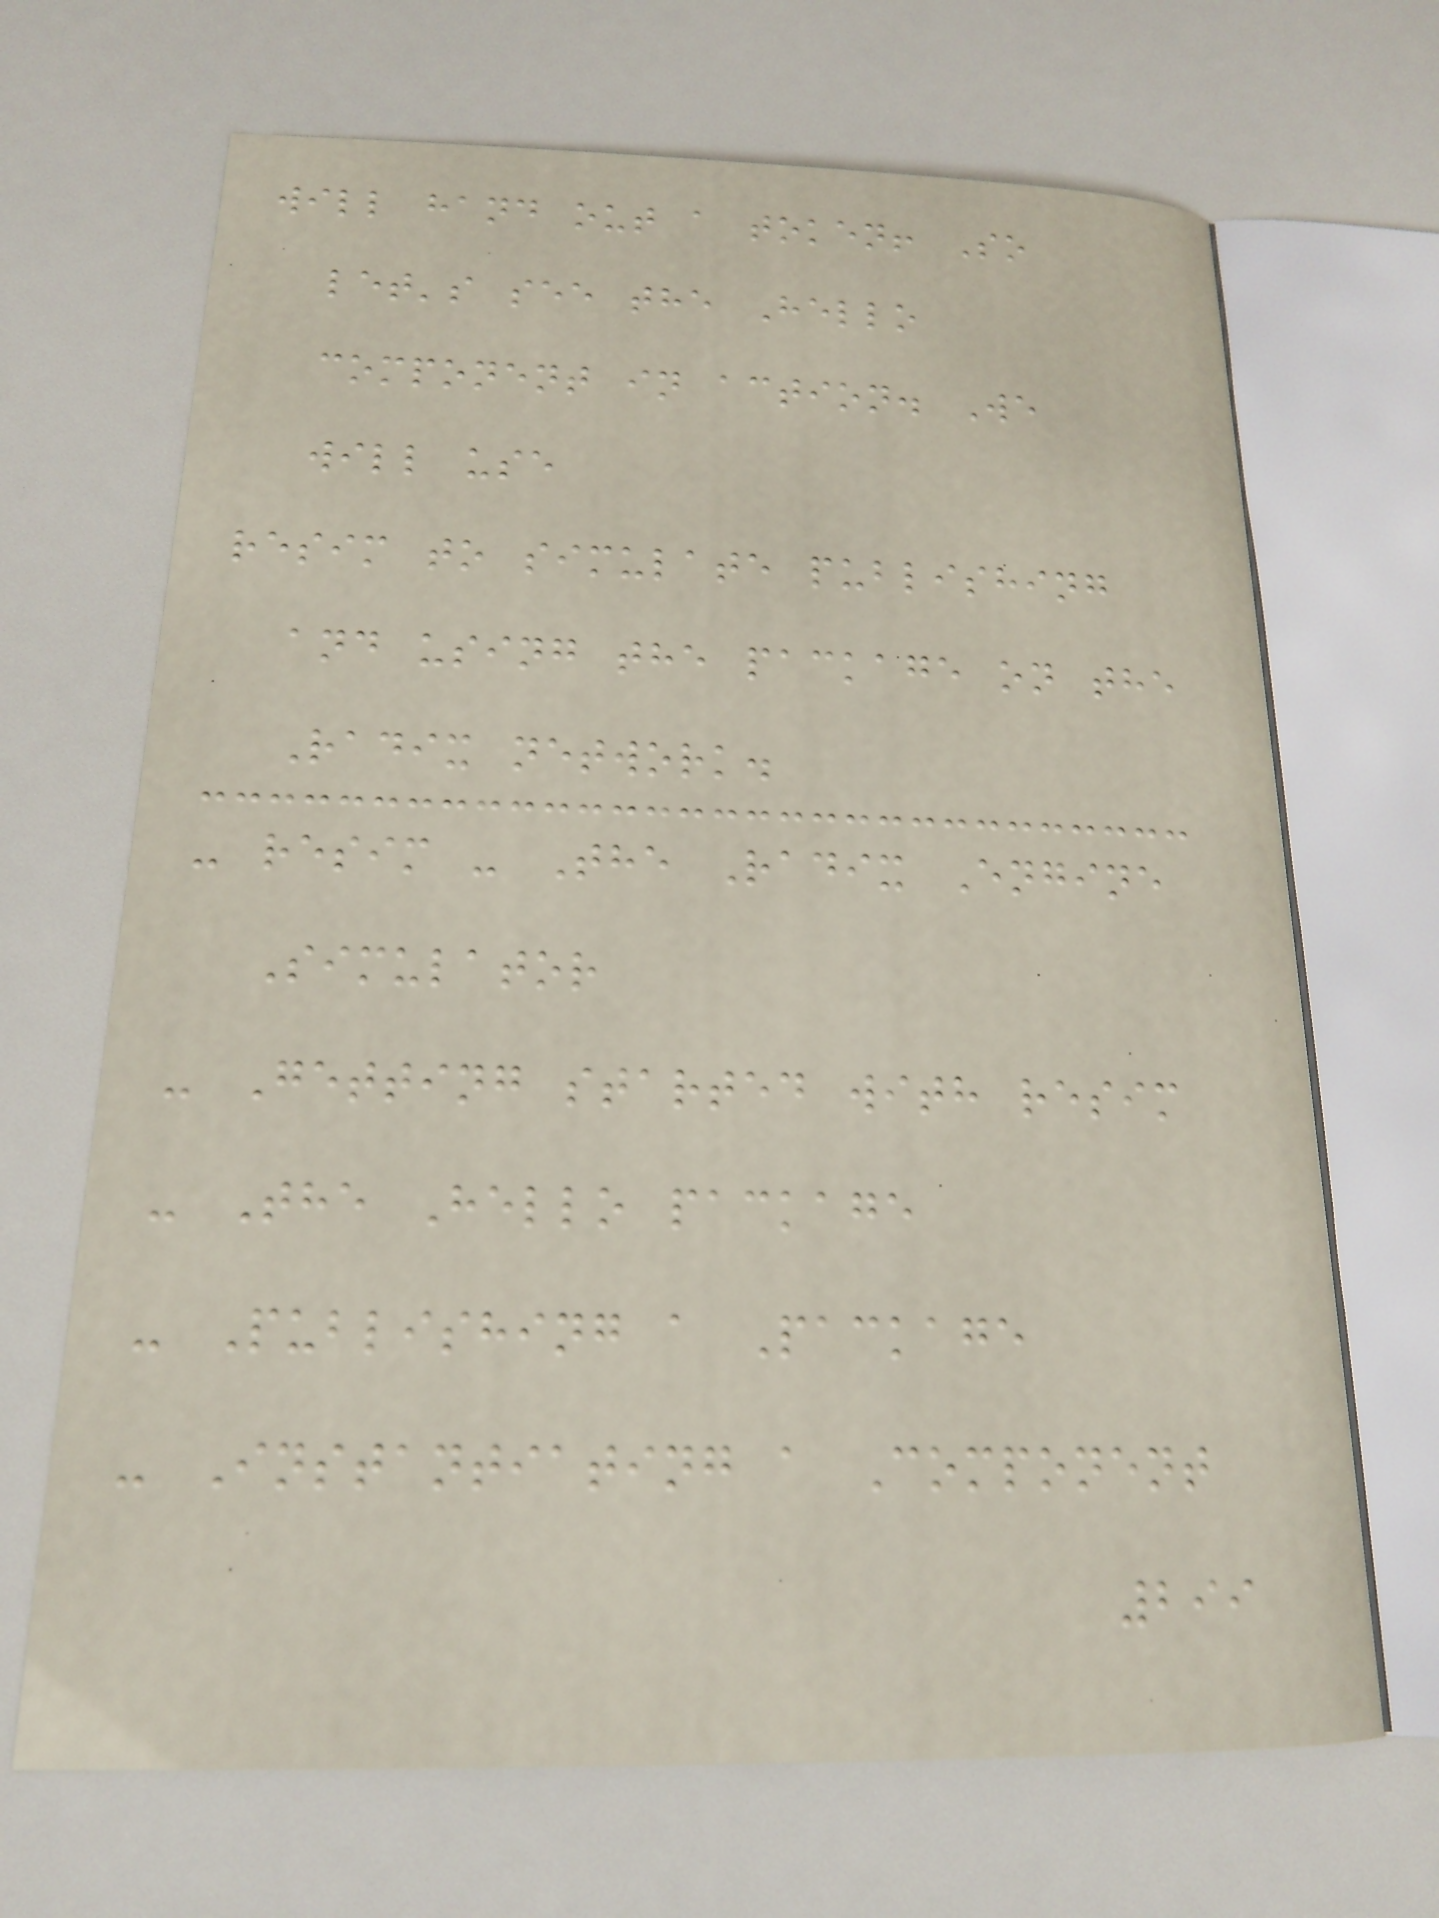will hand out a token! So
let's see the Hello
component in action. We
will use
resim to simulate publishing
and using the package on the
Radix network.
- resim - The Radix Engine
Simulator
- Getting started with resim
- The Hello package
- Publishing a Package
- Instantiating a Component
299
